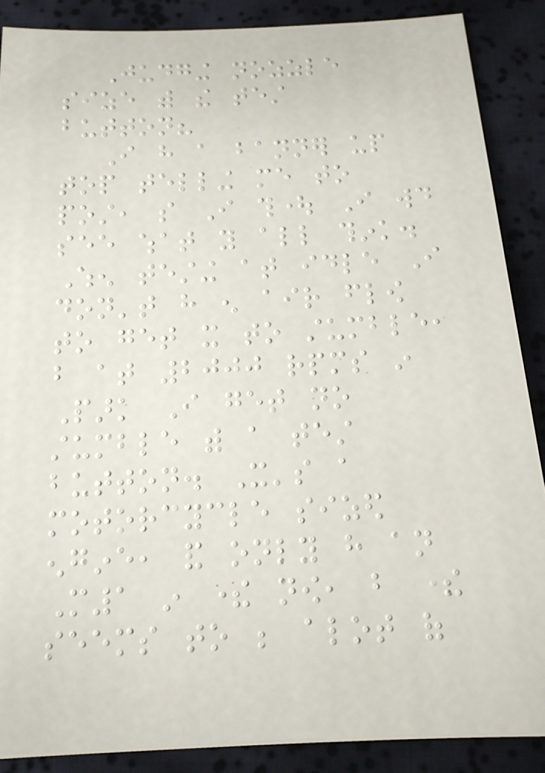Judging nozzle
size with the test
button?
I have a banner up
top telling me to
post, so I thought I would
see what you all think.
When testing at idle I
don't have enough air flow
to get it to stumble,
but at 2000 rpms in
Park I get no
stumble with a test
button. It's a
motorcycle sized
engine, and only have an
M1 in there now, but there
seems to be alot of
